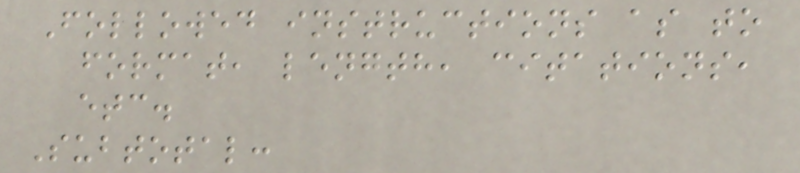Followed instructions as to
format, length, citations,
etc.
Subtotal:
